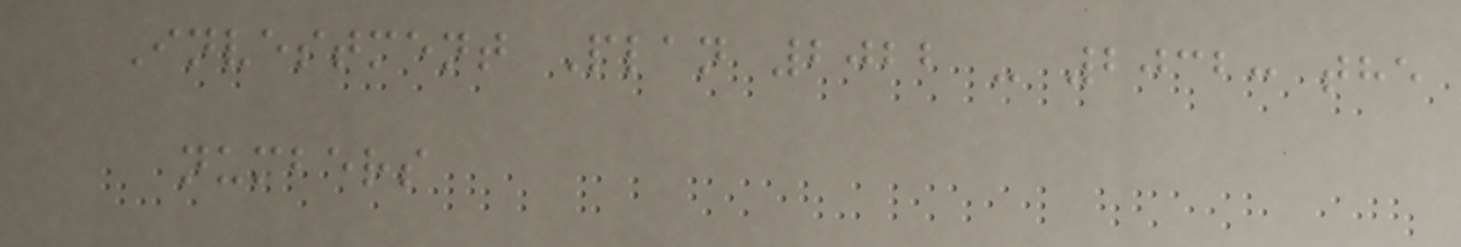Investment Plan 2022 - 2032: the
numbers
